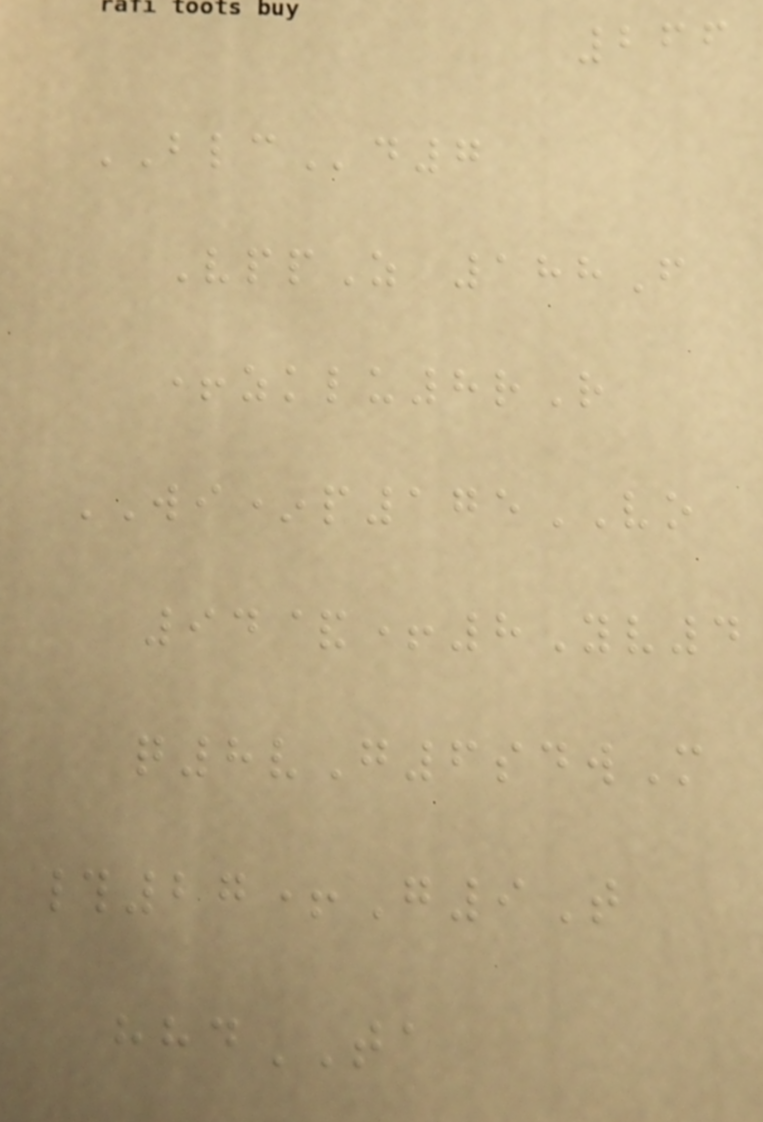266
BLCd7
VppZ 188F
+zklu8rR
WI*p175VO
94&+8Yv4
q8vG6sdwM
#27+G9T
hhdTA
